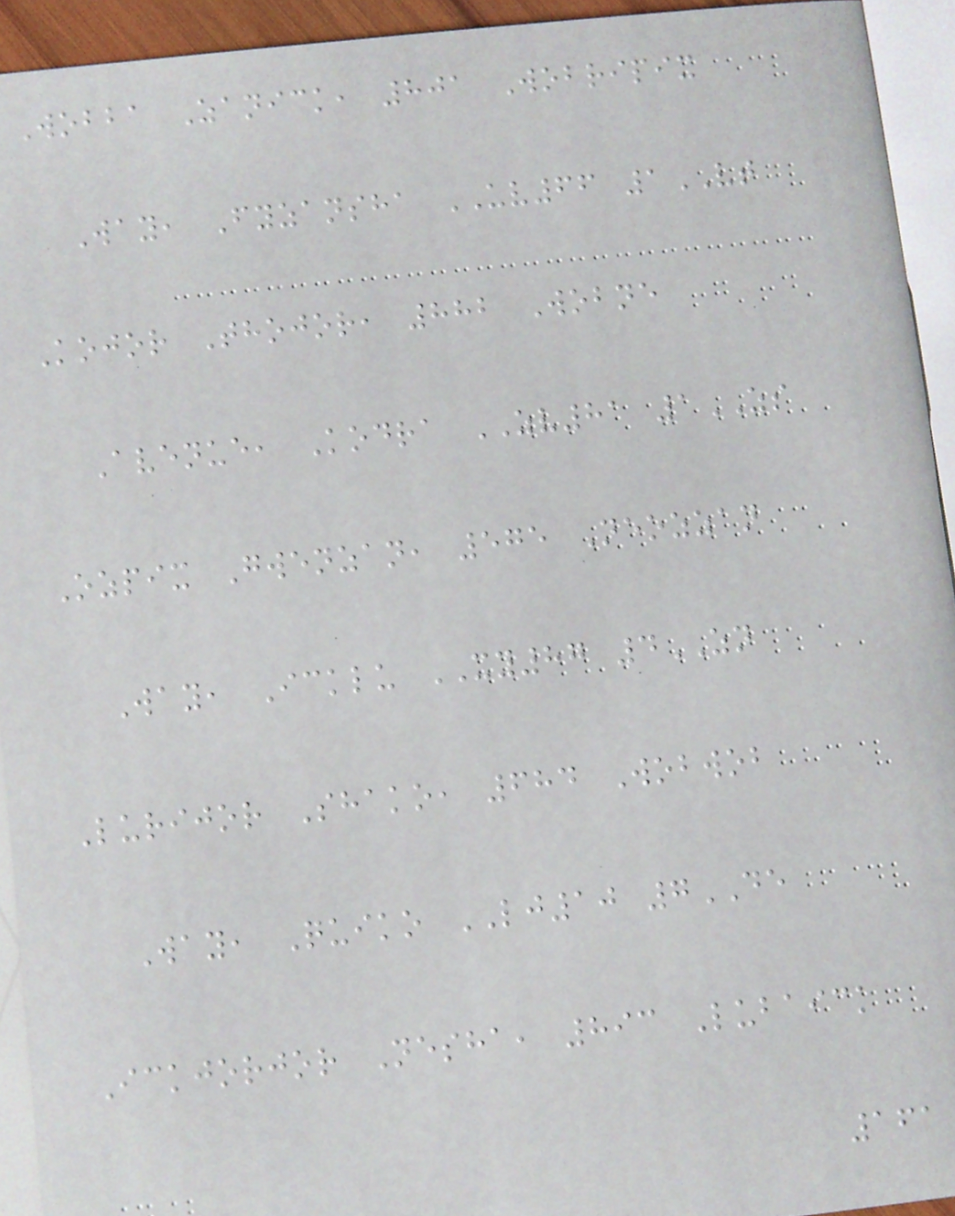Wobba Zanick, 801 Wobripix
Way, Fyzansha UV66 1VT
Kojor Thojor, 882 Wobne
Avenue, Kodra ZV81 1ZS
Ozpix Gwenzan, 575 Neozzan
Way, Icklu XY87 4ZN
Lurijor Shako, 684 Wobwob
Way, Quiko LJ10 7DE
Ickjorjor Nesha, 893 Lubaick
161
